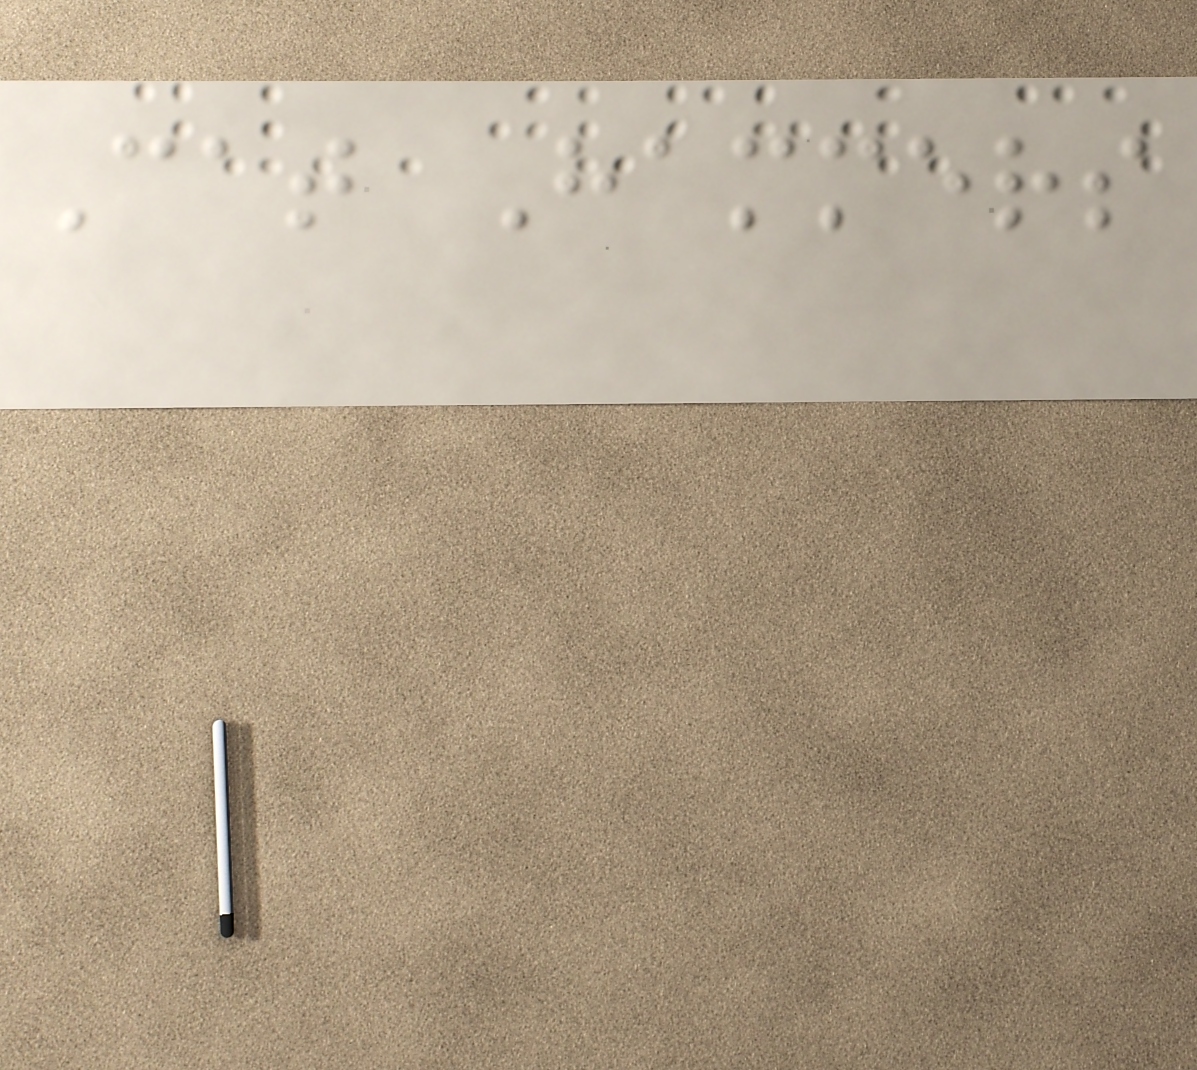Cat Hammers
